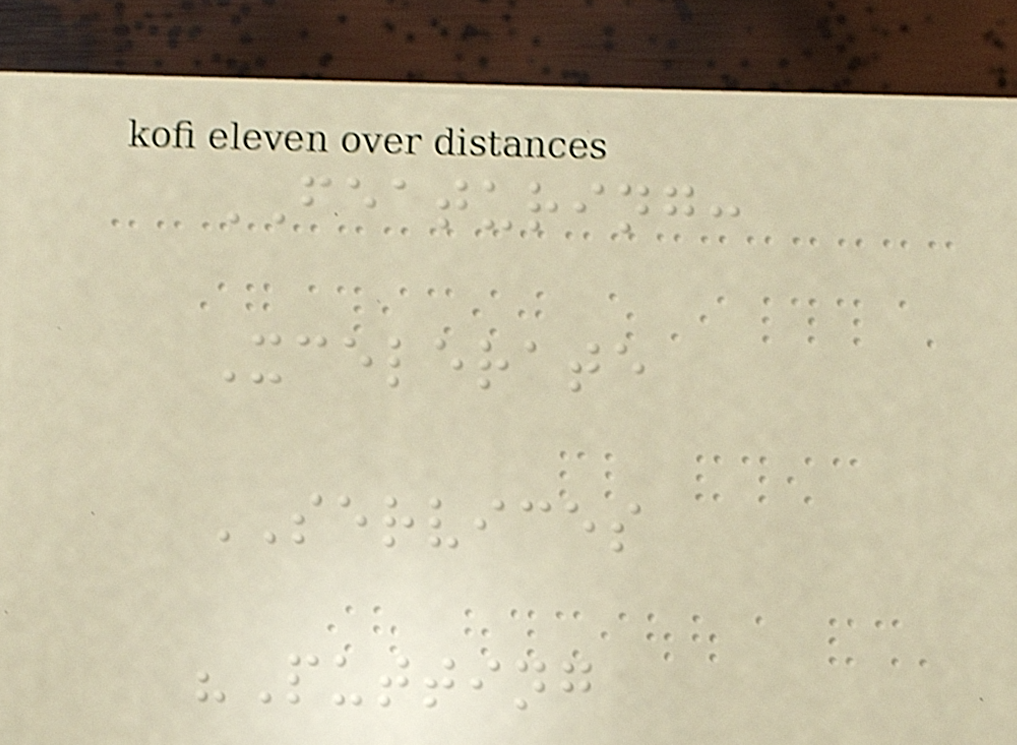FEATURING:
Xcelerate
SERVICES
"Putting
